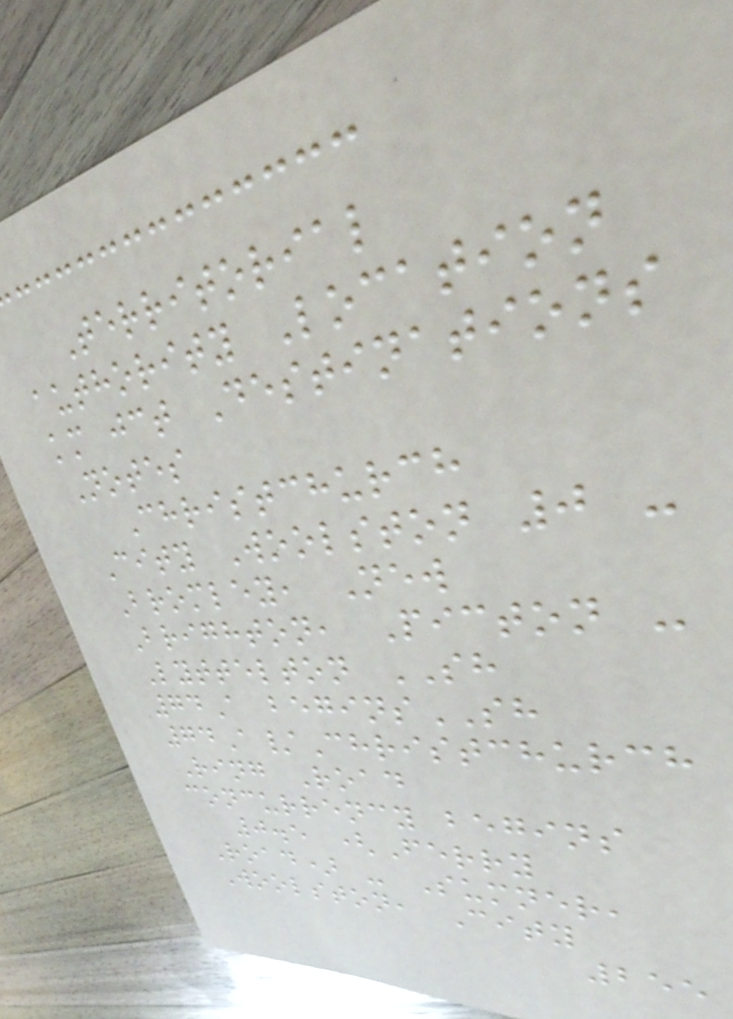Territorial
authority Location
km jct Destinations
Notes
Christchurch
City Woolston 0 -
Bromley, New
Brighton, Picton -
Lyttelton SH
74A beginsSH
74A/Christchurch
Ring Road
concurrency begins
0.5 (Ferry
Road) - Sumner,
Woolston, City
255
